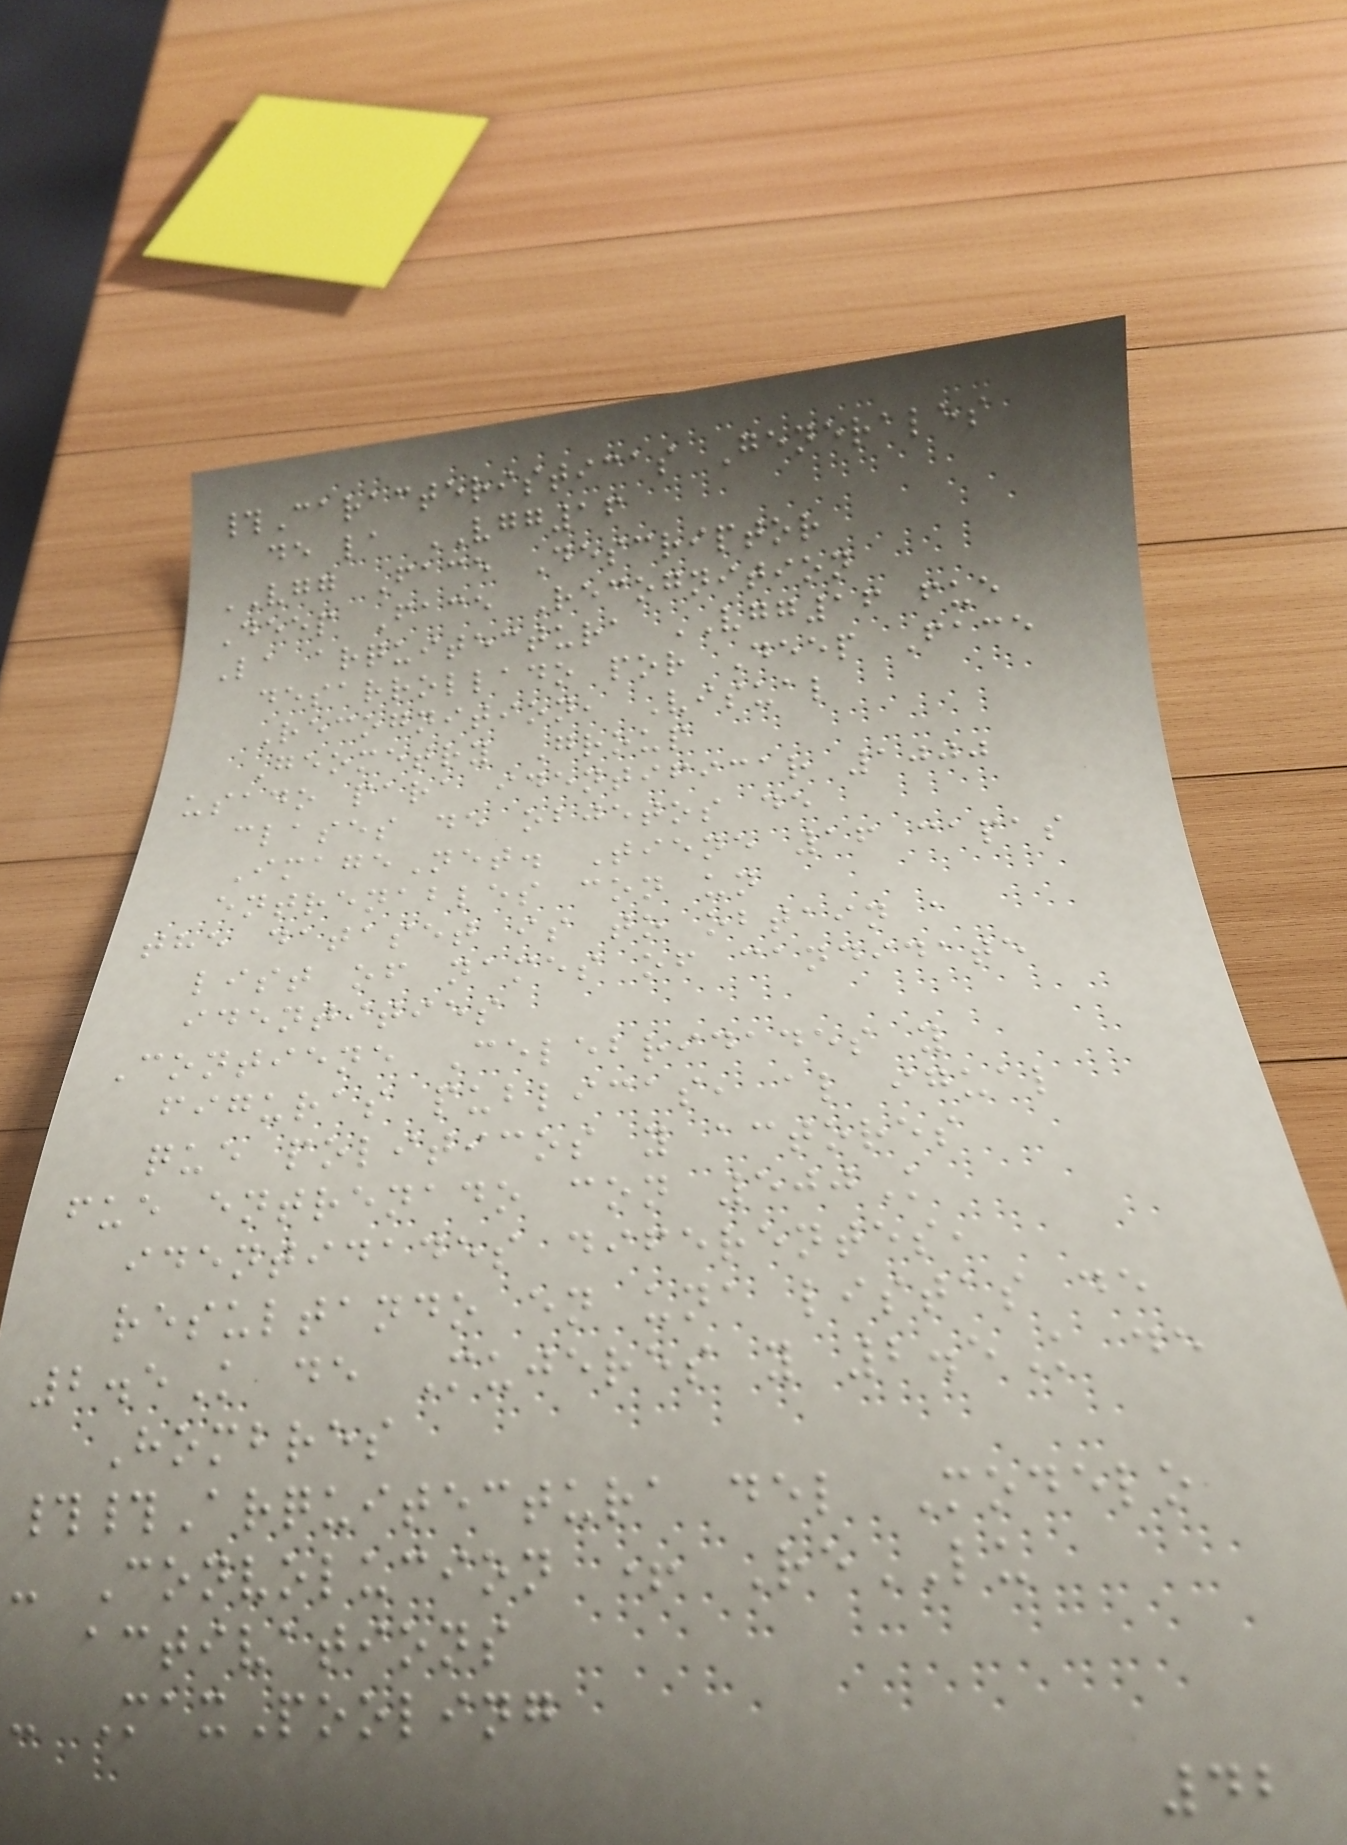#Caracteristicas Generales
de la VGG16
VGG Face Descriptor
Deep Face Recognition
La arquitectura VGG16 fue
desarrollado por Deep Face
Recognition, Visual
Geometry Group
usado para identificar 1000
clases de objetos de
ImageNet. Tiene 16 capas
entrenables con un
the dataset is to obtain a
list of names of candidate
identities
Contiene Celebridades y
figuras publicas, al igual
que politicos y actores
fue entrenado con 500K
identidades diferentes,
resultando en una listas de
2.5K de Mujeres y 2.5K de
Hombres
##Arquitectura del Modelo
- Convolucion + ReLU
activations
- MaxPooling
42
